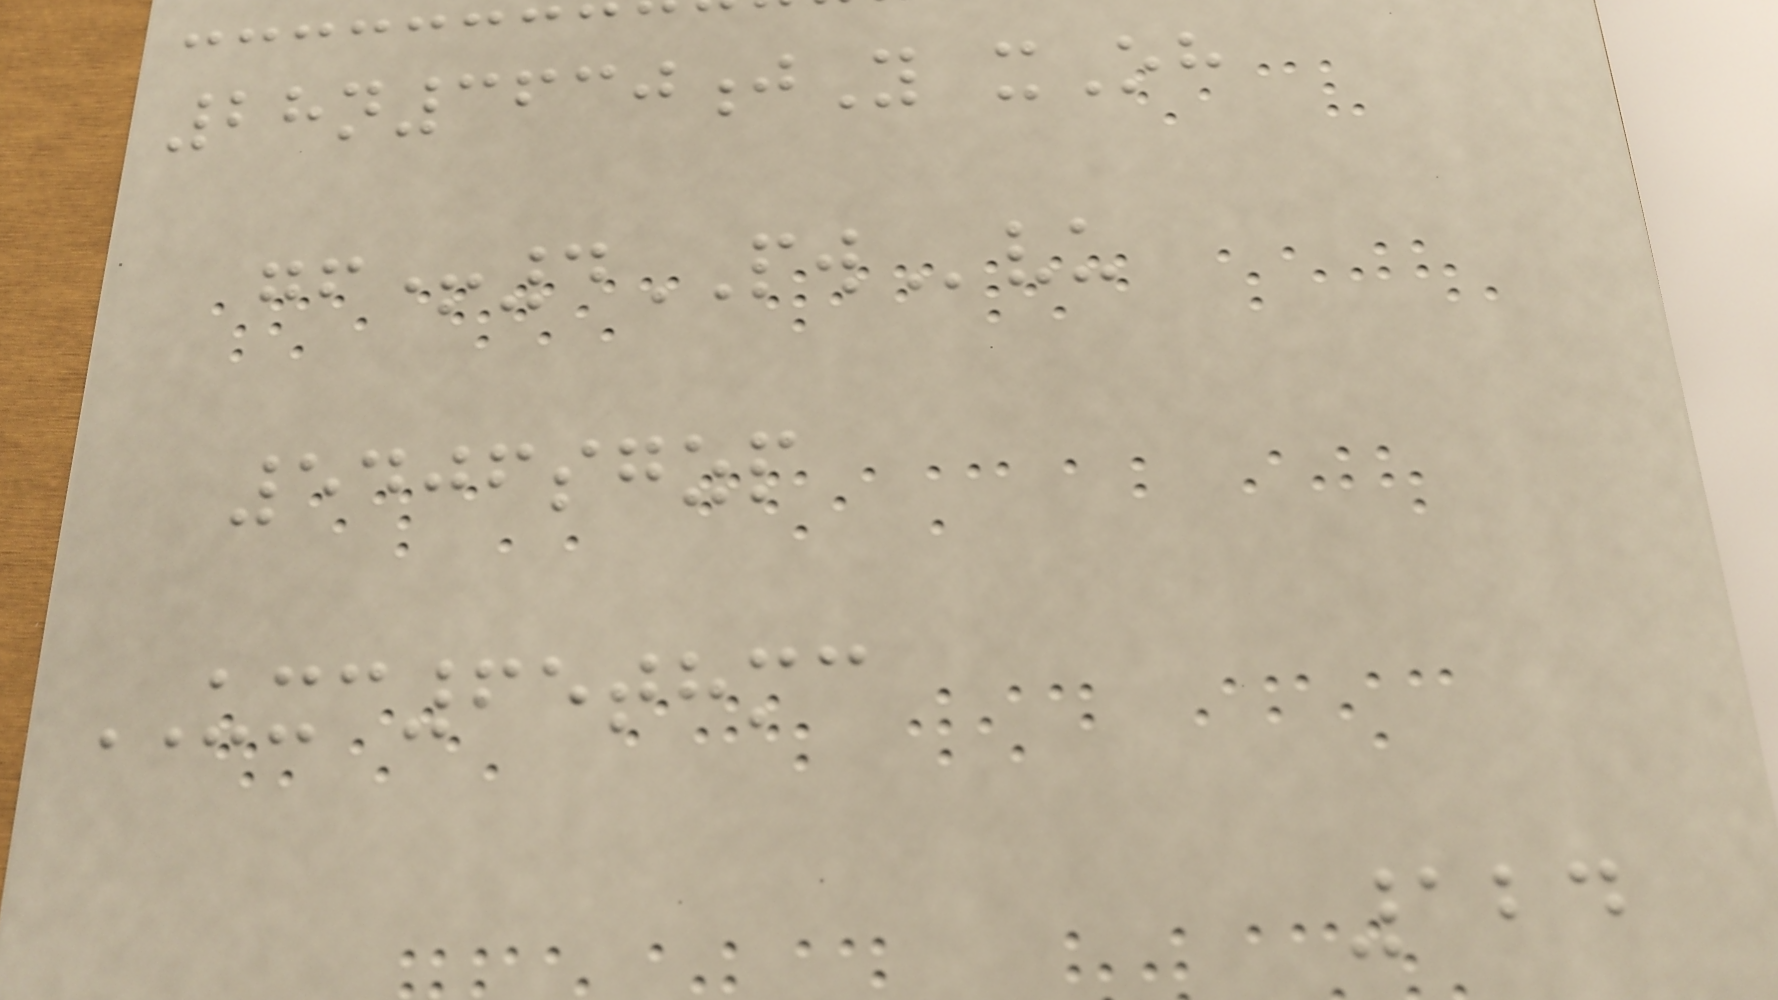28n3630jY xOh
gf+4PWvu
5406sgzp
UXC65thmc
124
